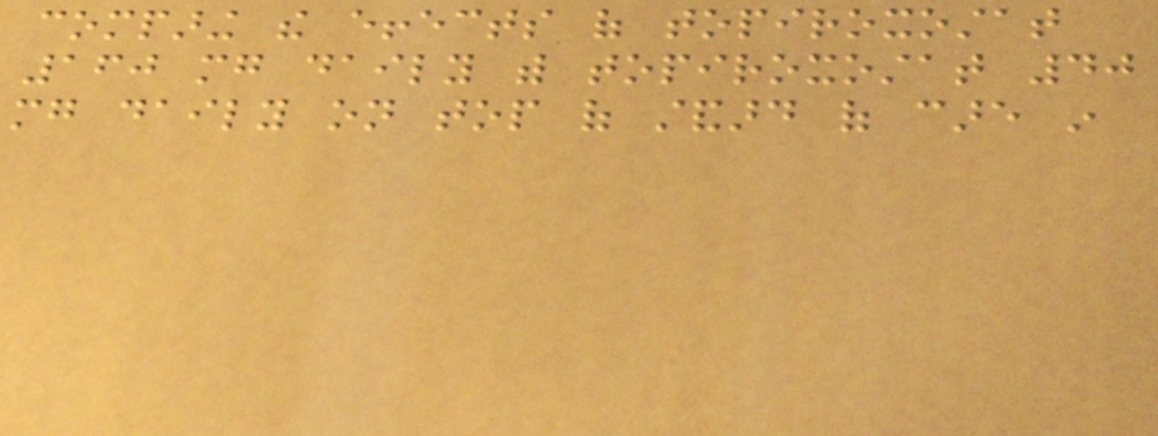comparing the effects of topiroxostat
160 mg daily with topiroxostat 40
mg daily on top of standard of care in
